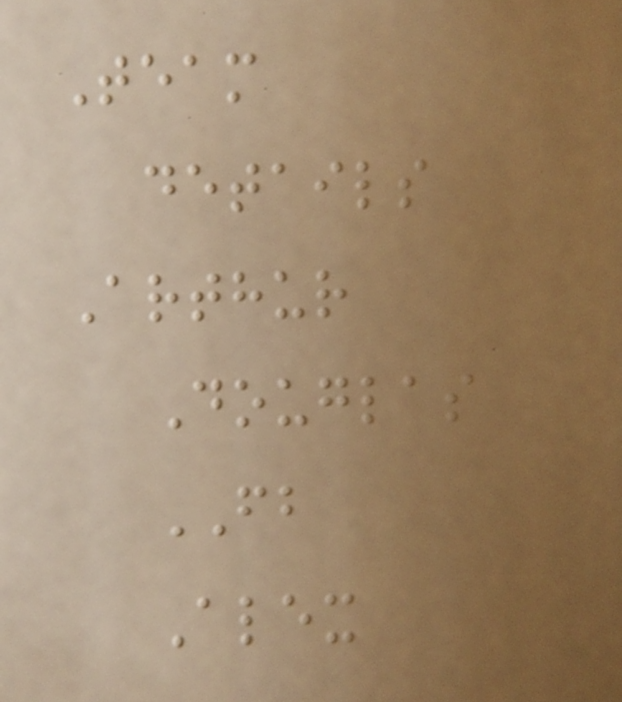Team
details
Arthur
Douglas
FB
Alex
